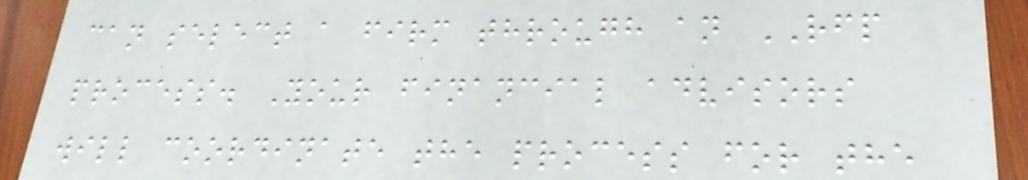can select a firm through an RFP
process. Your financial advisors
will coordinate the process for the
